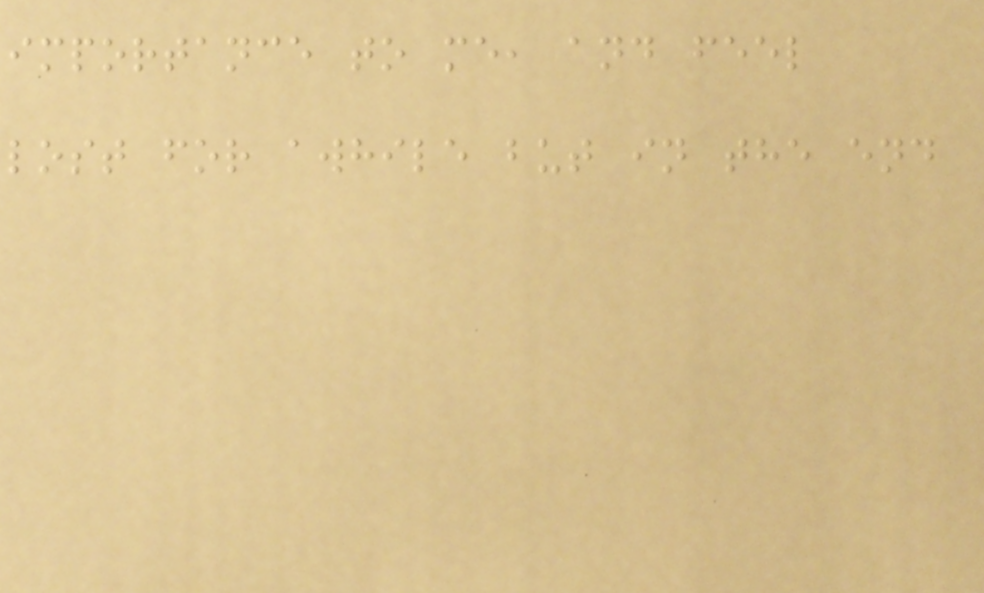importance to me, and feel
lost for awhile but in the end
